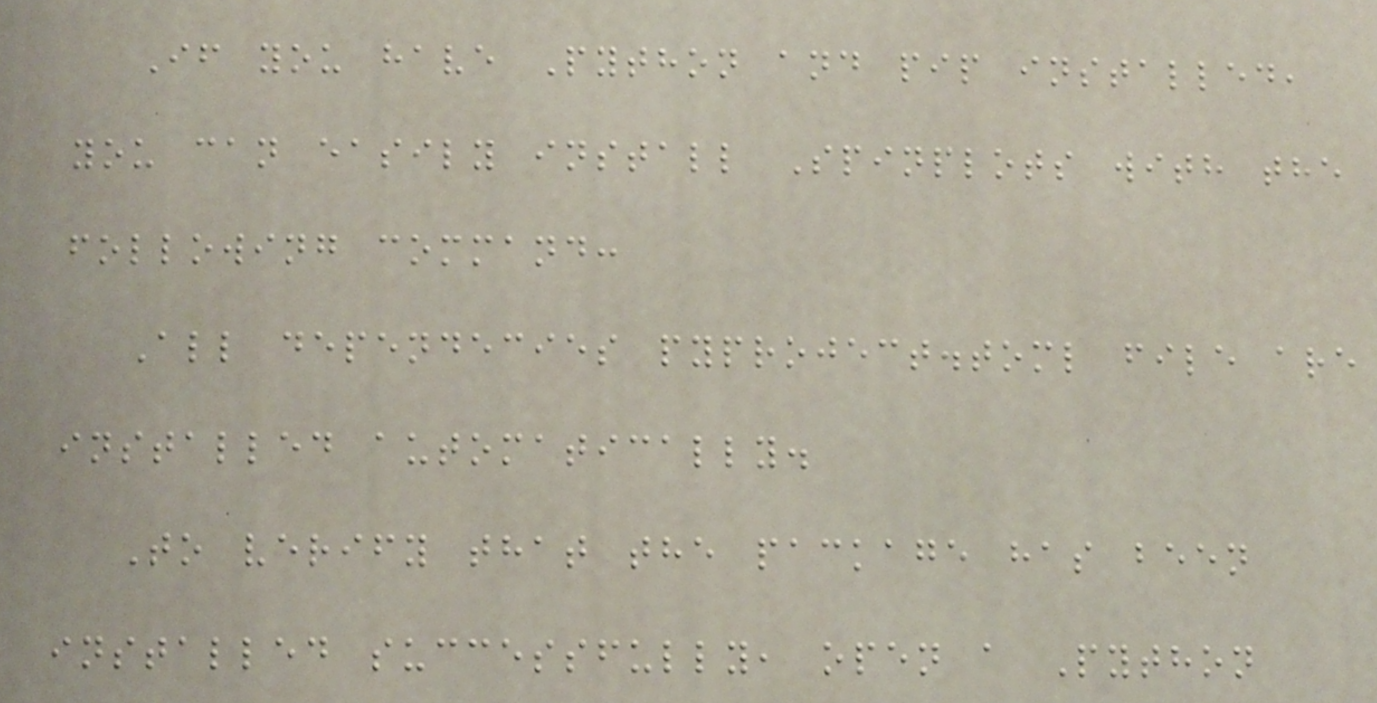If you have Python and pip installed,
you can easily install Spinplots with the
following command:
All dependecies pyproject.toml file are
installed automatically.
To verify that the package has been
installed successfully, open a Python
